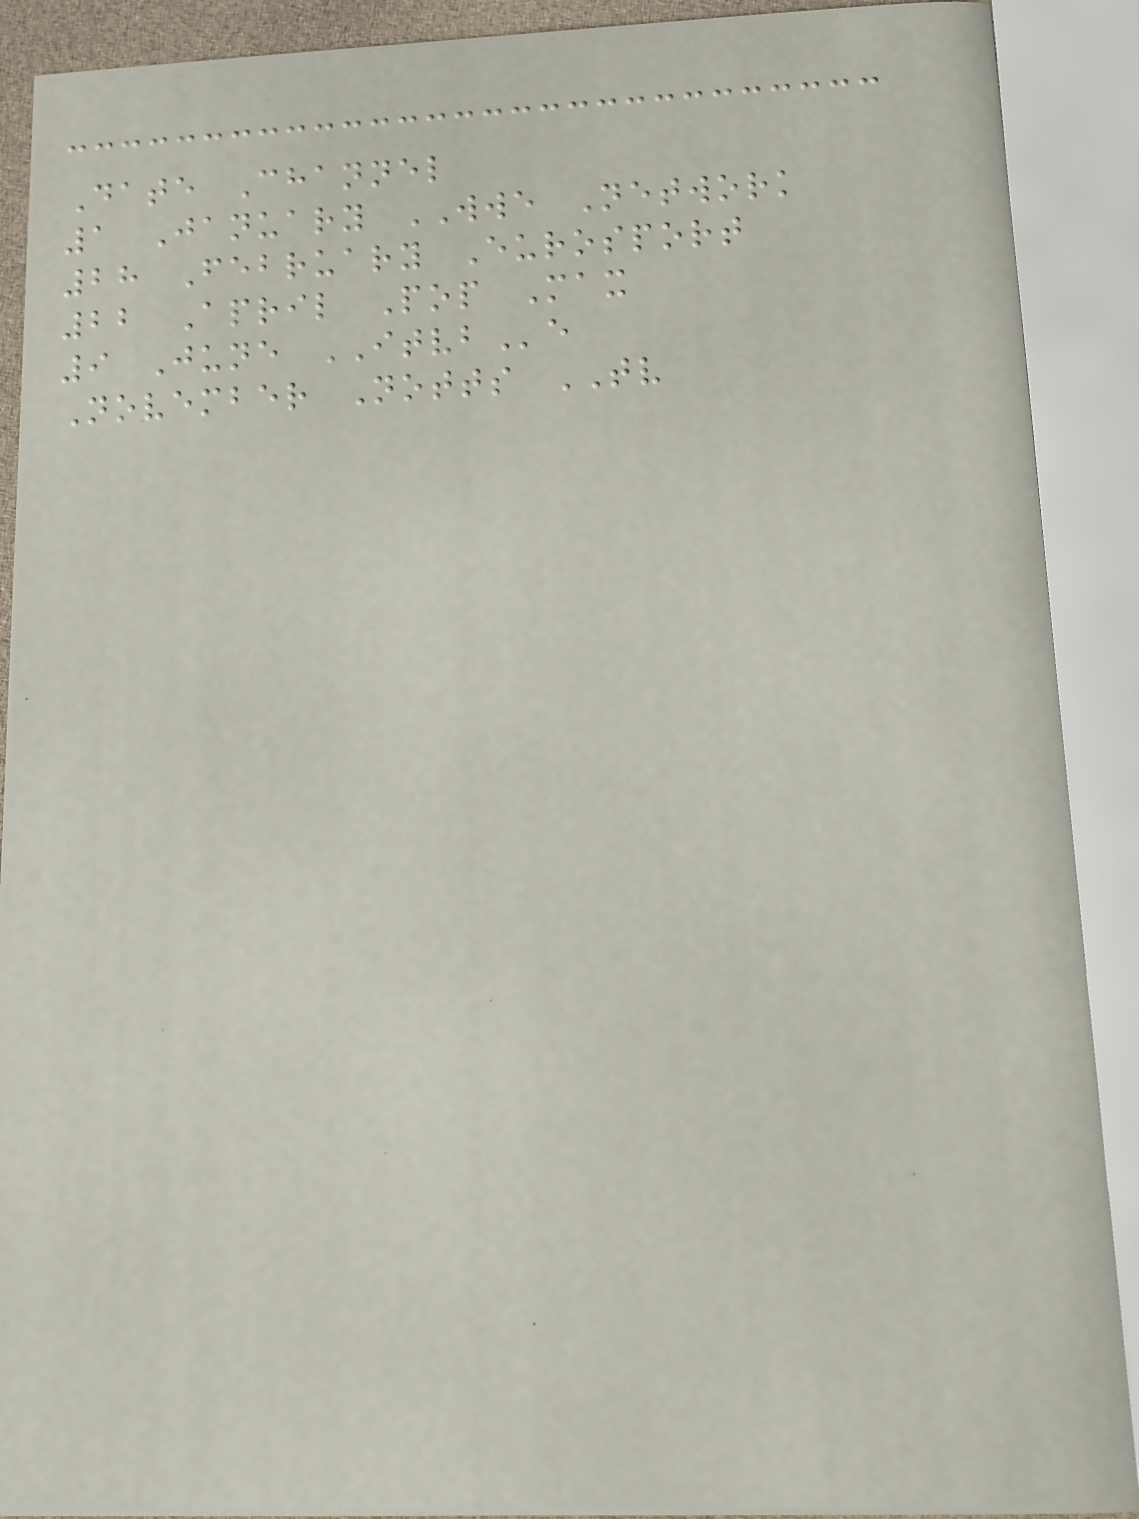Date Channel
1 January WWE Network
28 February Eurosport
22 April Pop Max
9 June ITVBe
November Notts TV
